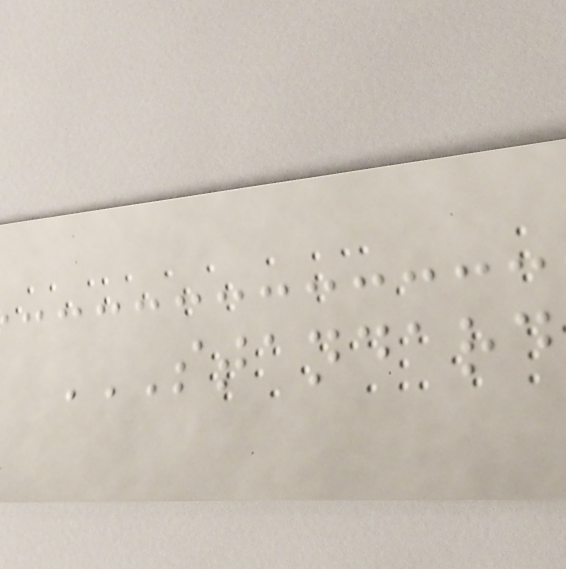STANDARD
